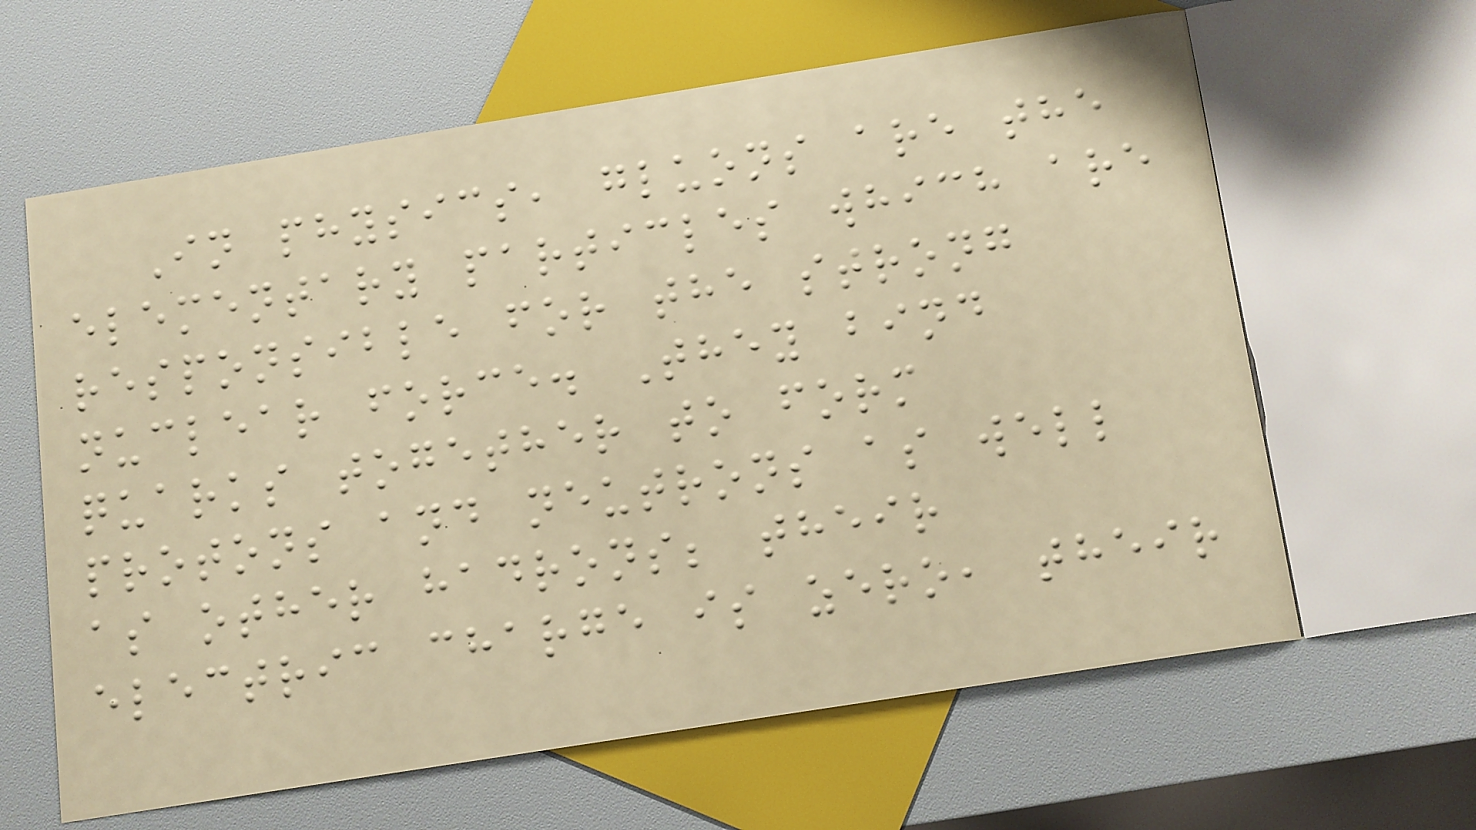In physics, gluons are the
elementary particles which are
responsible for the strong
nuclear force. They bind
quarks together to form
protons and neutrons as well
as other hadrons; their
electric charge is zero, their
